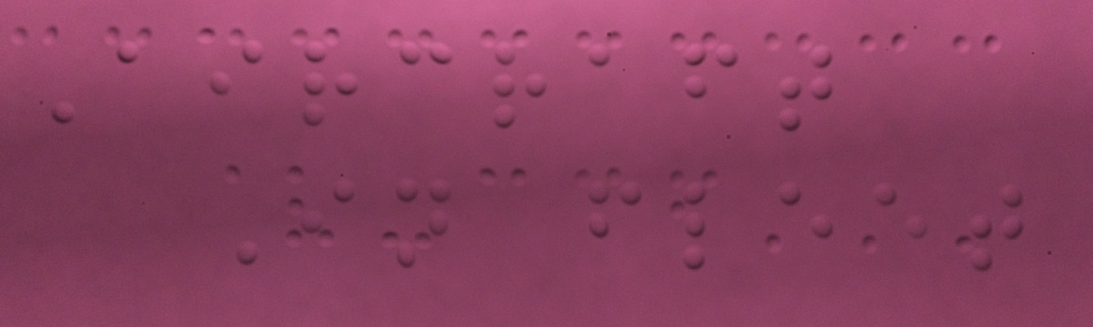Aircraft
In fleet
